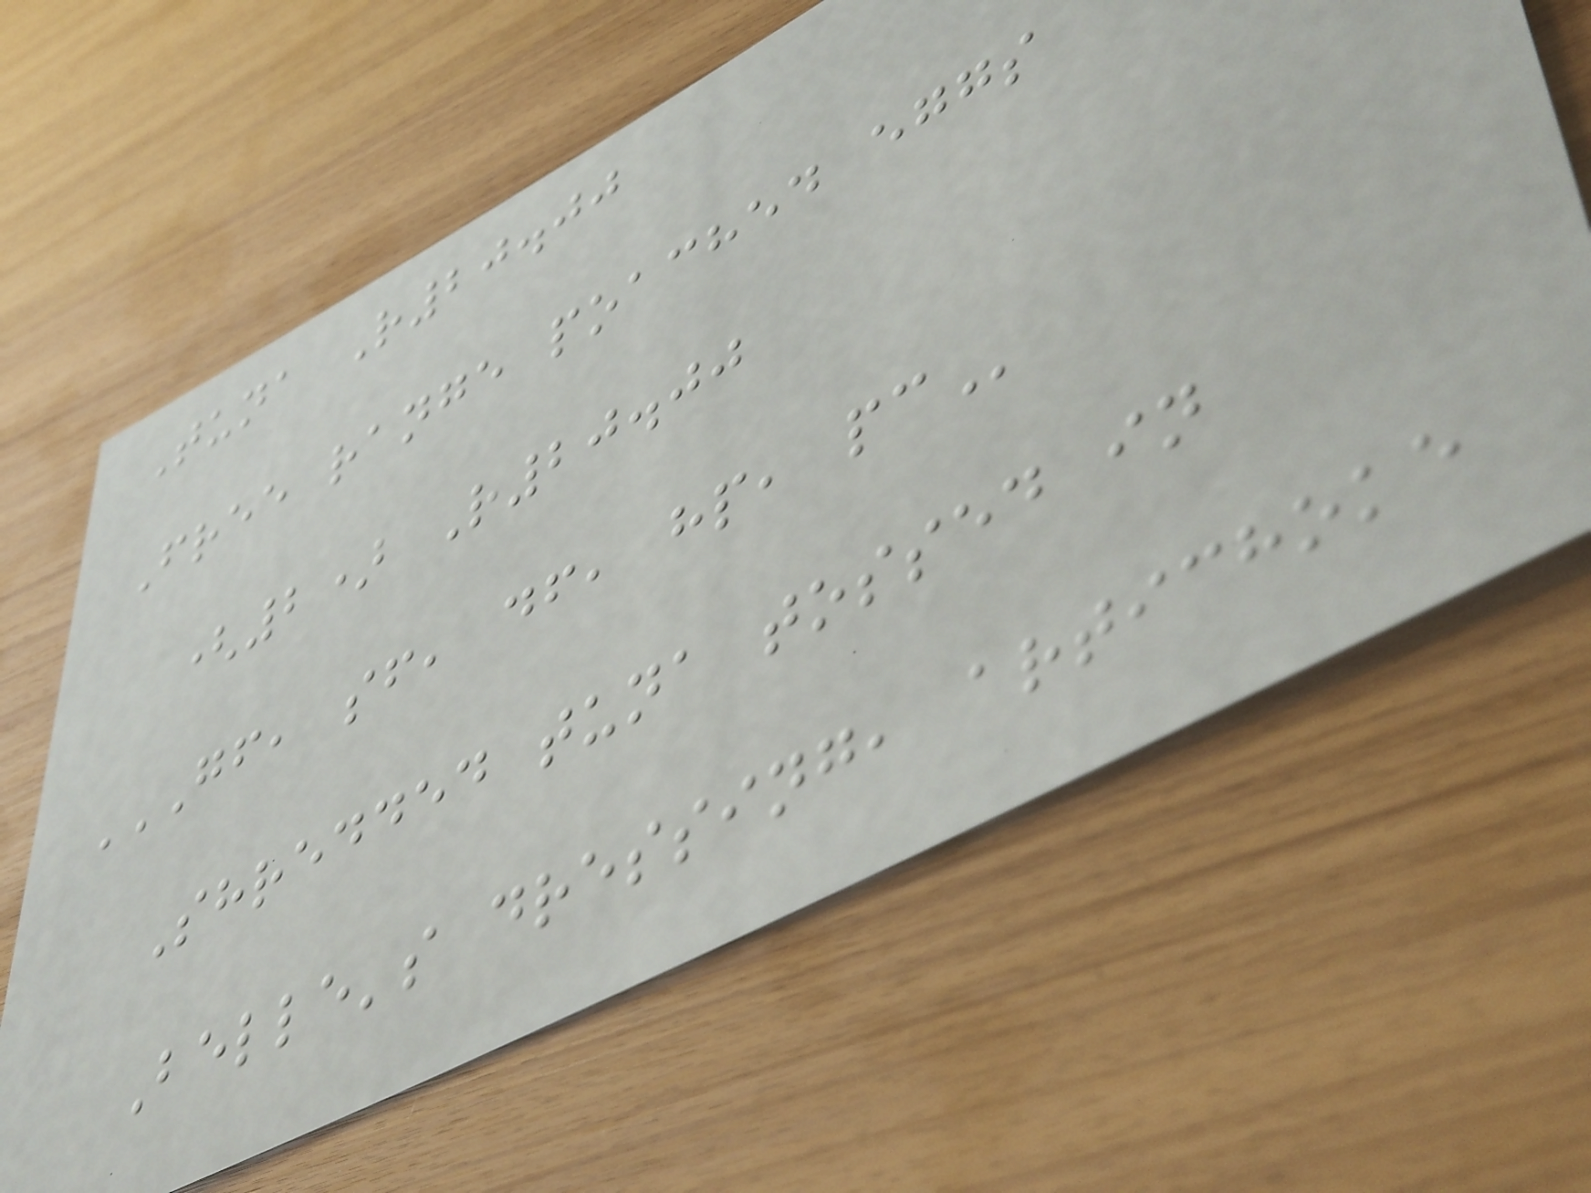Tuna R20.00
Free range poached eggs
(2) R20.00
GF, SF, DF, HP, PC
Shredded tuna tossed in
Belle's dressing, artichoke
